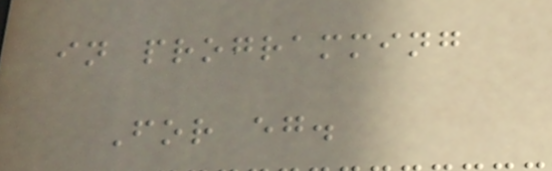in programming
For eg.
